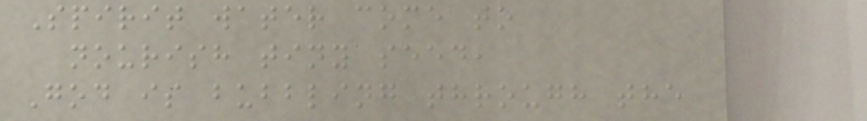Spirit water come to
nourish tiny seed,
God is bubbling through the
